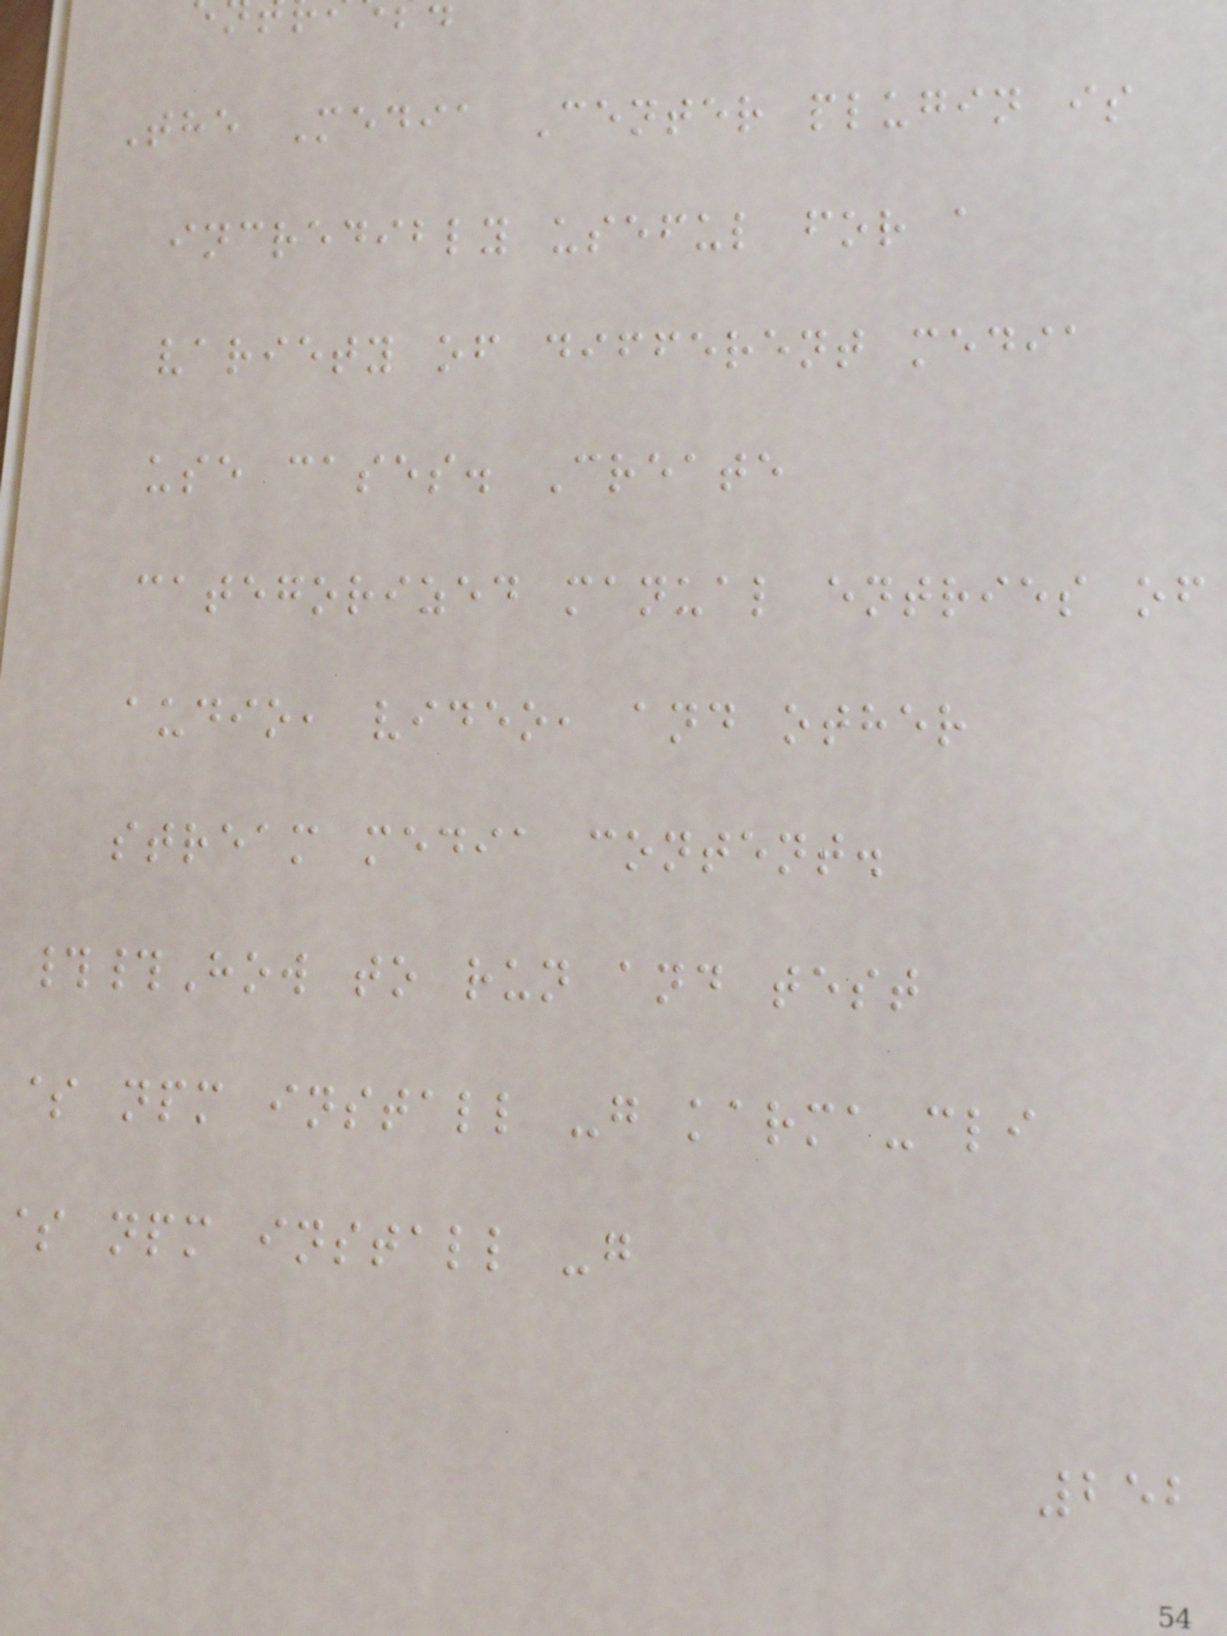The Media Center plugin is
incredibly useful for a
variety of different media
use cases. Create
categorized manual entries of
audio, video, and other
stream media content.
##How to run and test
$ npm install -g karma-cli
npm install -g
252
